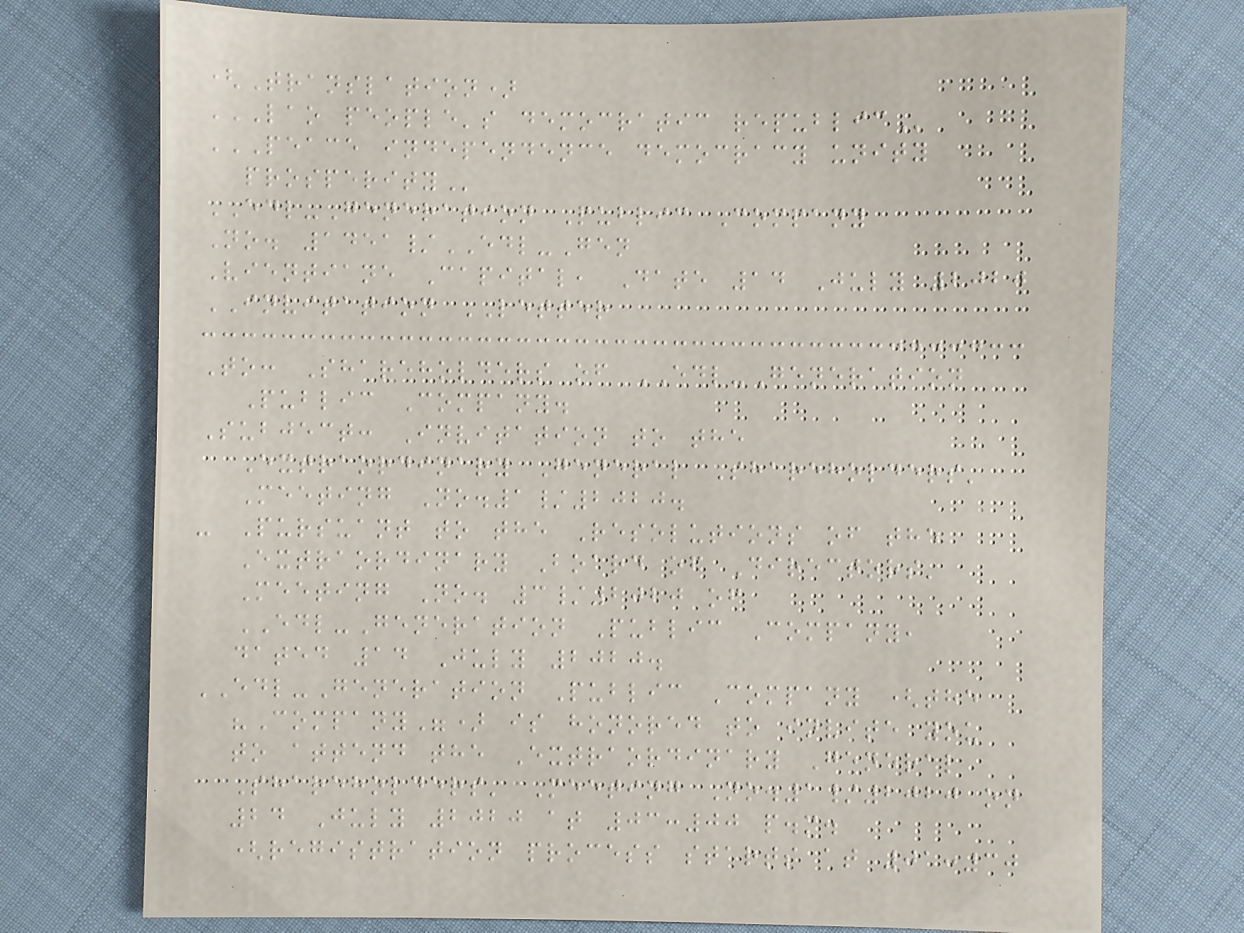(Translation)
LAO PEOPLE'S DEMOCRATIC REPUBLIC
PEACE INDEPENDENCE DEMOCRACY UNITY
PROSPERITY
EDL-Generation Public Company
No. 1451/EDL-Gen
Vientiane Capital, Date 14 July 2020
INVITATION LETTER
To: Shareholders of EDL-Generation
Public Company.
Subject: Invitation to the
Extraordinary General Shareholders'
Meeting No.1/2020.
- Pursuant to the Resolutions of the
Extraordinary Board of Directors'
Meeting No. 3/2020 of
EDL-Generation Public Company,
dated 14 July 2020.
EDL-Generation Public Company (the
"Company") is honored to invite you
to attend the Extraordinary General
Shareholders' Meeting No.1/2020 on
24 July 2020 at 03:00 p.m.
(registration process starts at 01:30
